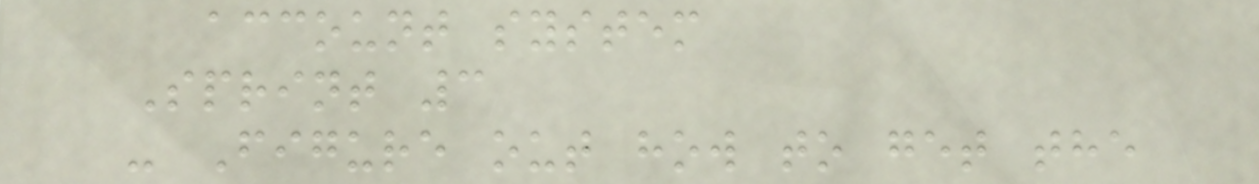account system
Sprint 3
- Figure out how to get the
